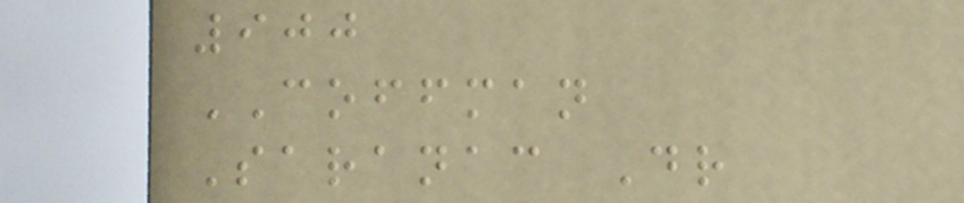900
COFFMAN
Saranac Dr
